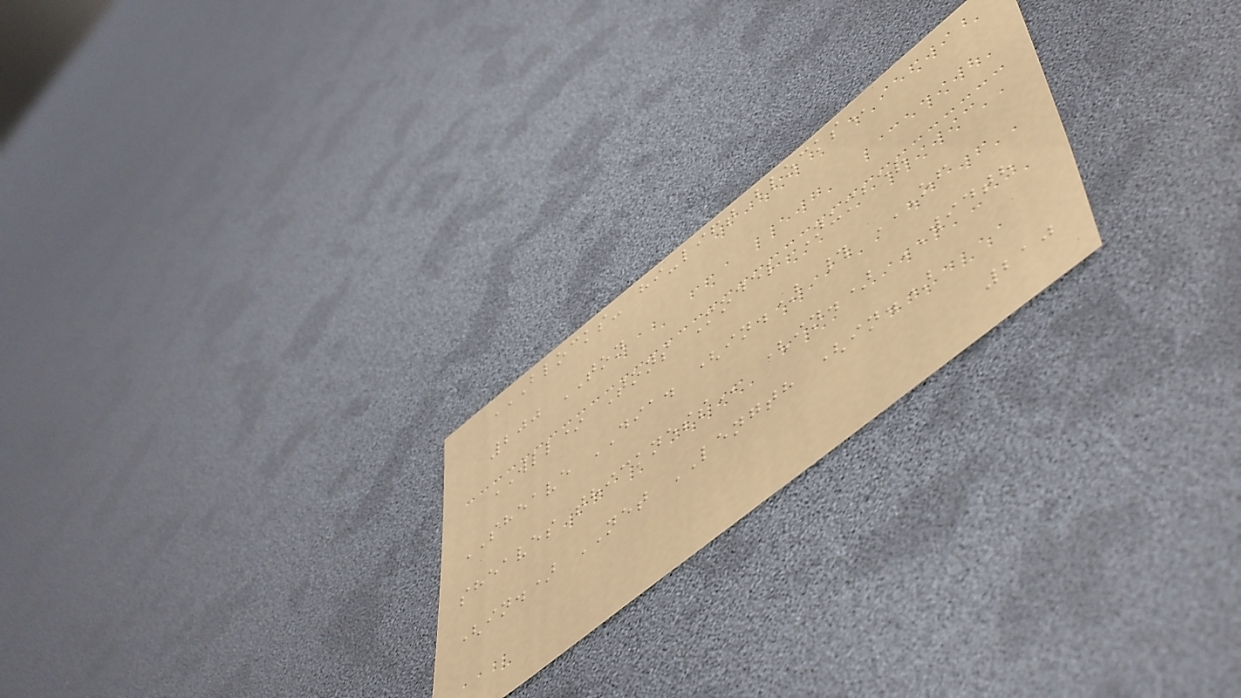BLOCKS- HI-LIFT BLOCKS
200 TON
WLL* Tons Model Number
SHEAVE DIA. (in.) # OF
SHEAVES THICKNESS (in.) WIDTH
(in.) NET LENGTH (in.)
210
